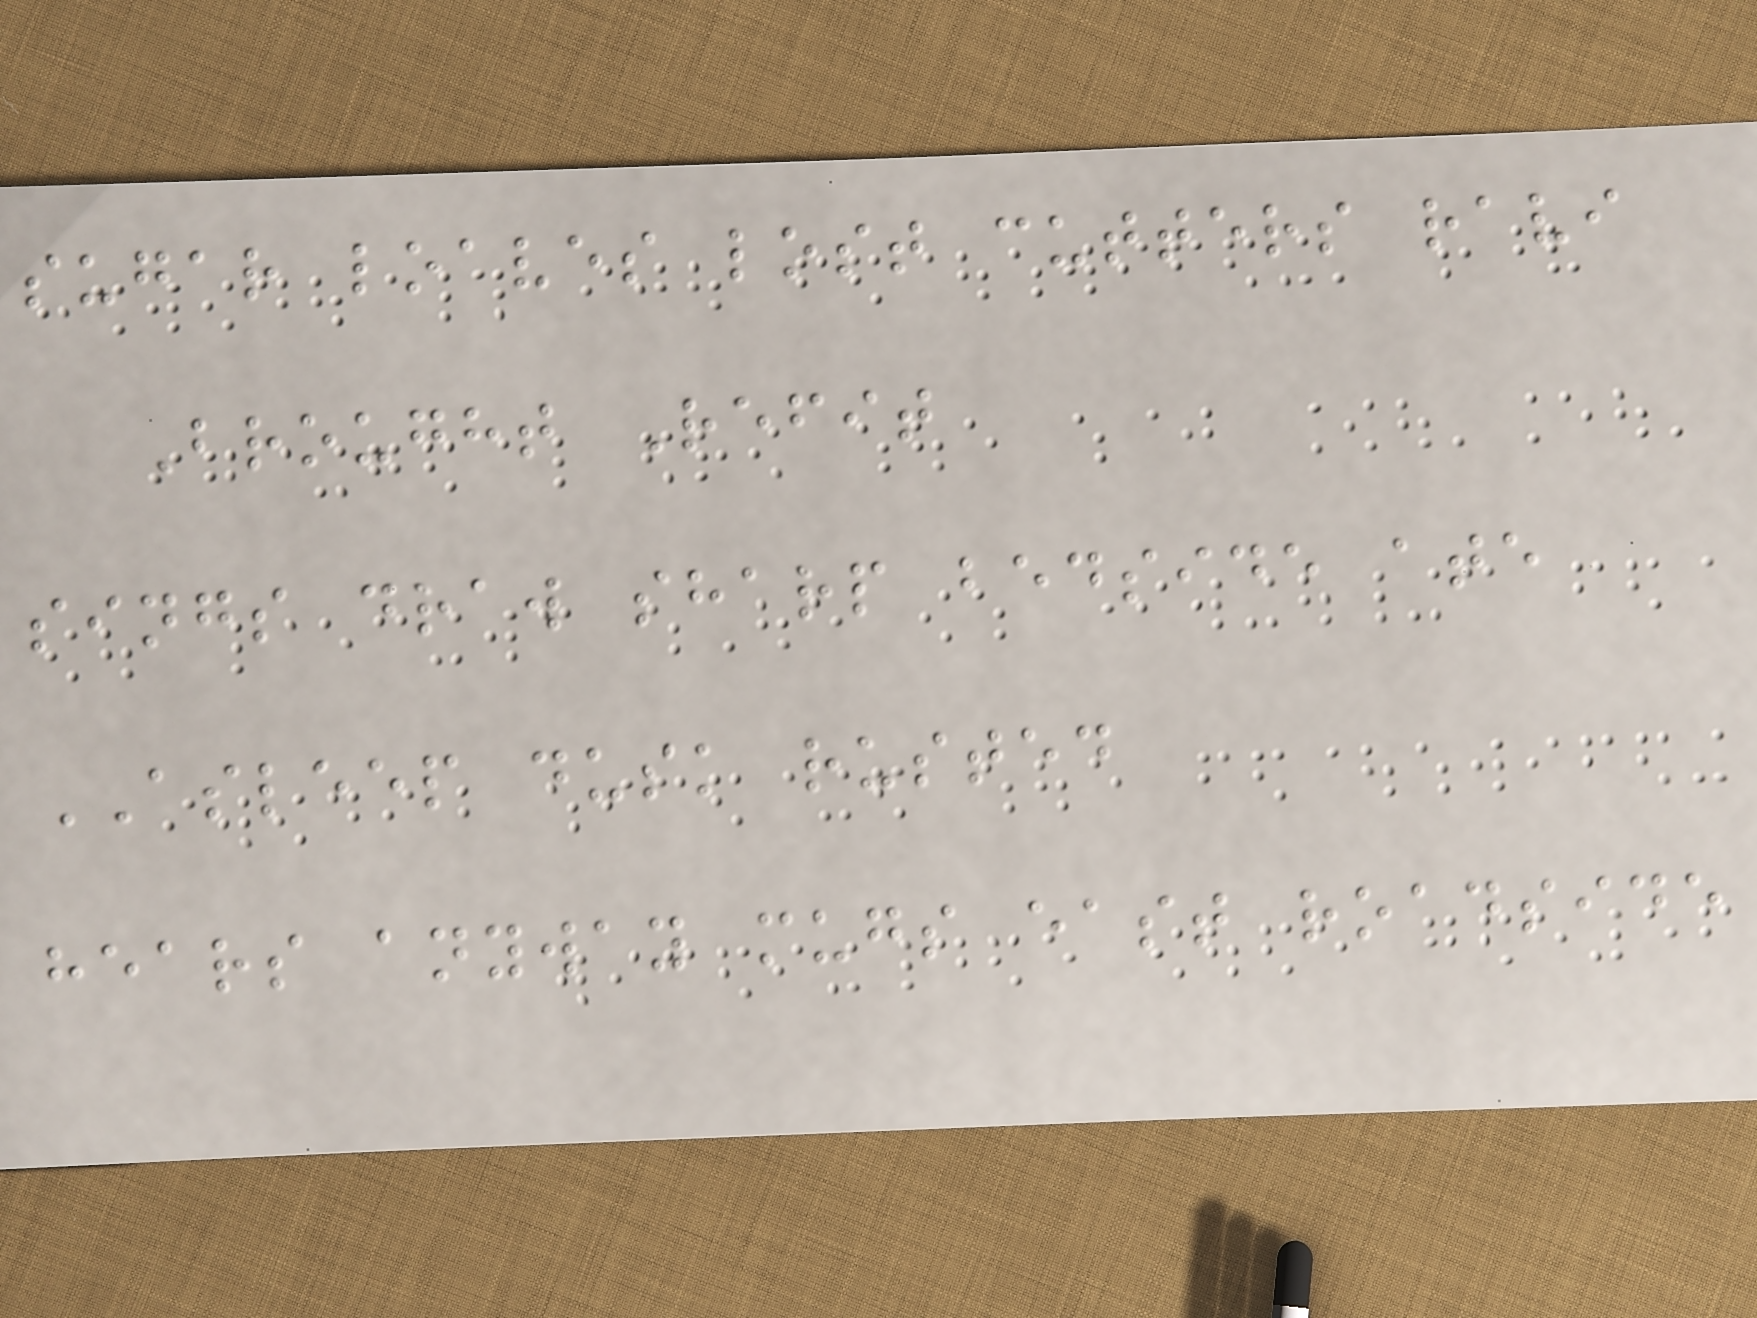sugar loaves lost cutters ravi
Brought Refit
sings draw sharp bedside ate
ASLEEP dusk rusted
hears anyway mugs east roadside
